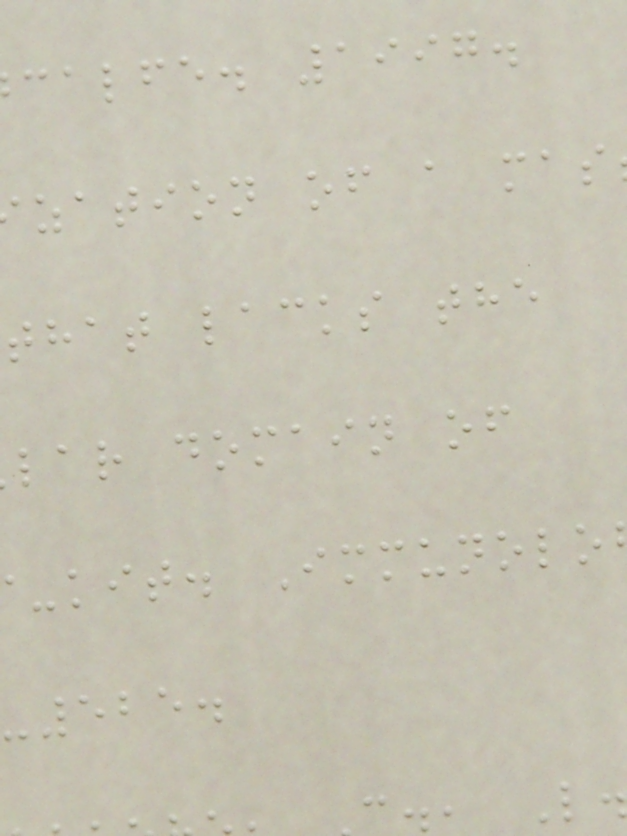calfe. 1997.
zation of a mas
that lacks the
lar domain of
-kit. Immunolo
525.
